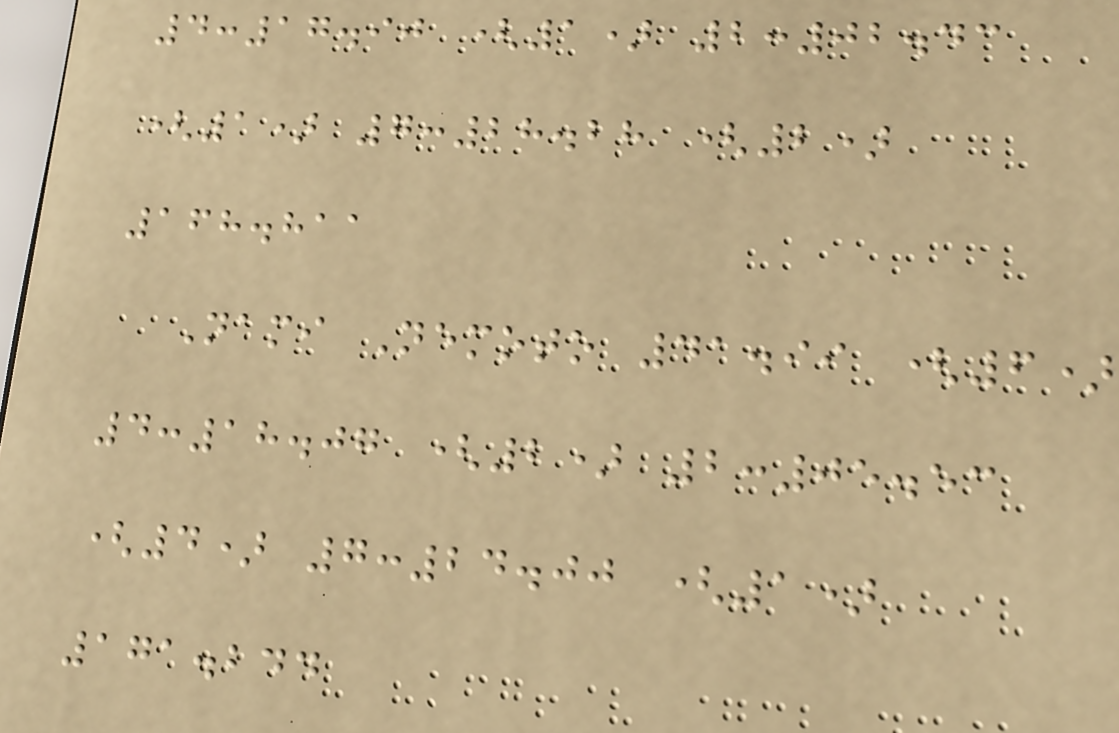4:17.90 (1) 2:02.43
(1) 7:28.28 (2)
168.811
Nami Nemoto 41.99 (6)
4:18.07 (2) 2:05.53
(4) 7:24.00 (1)
171.244
